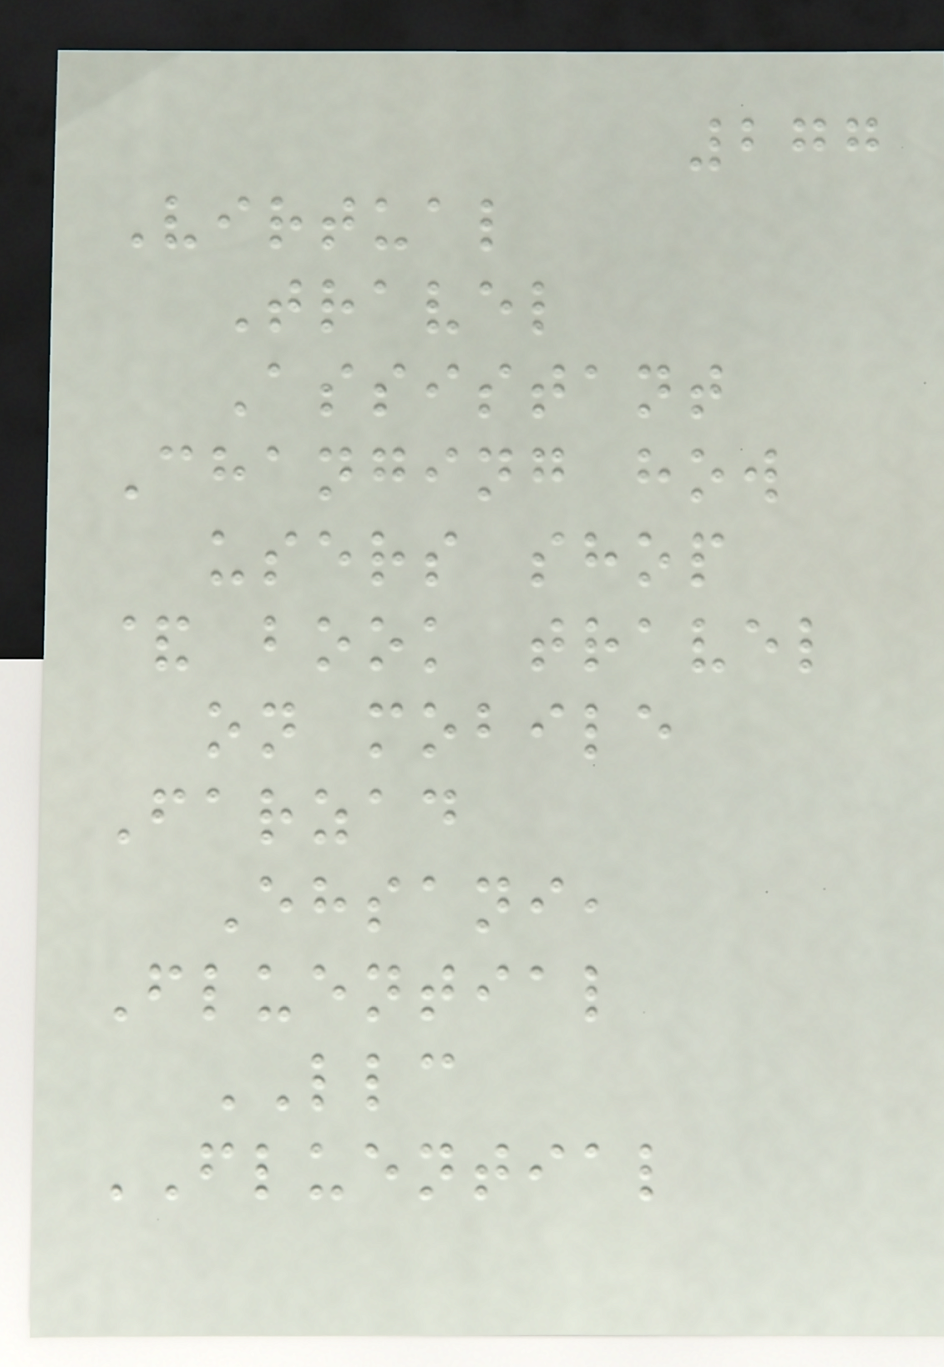277
Virtual
Travel
Assistant
Changing how
users shop
& book travel
on mobile
Farzad
Ehsani,
Fluential
LLC
FLUENTIAL
